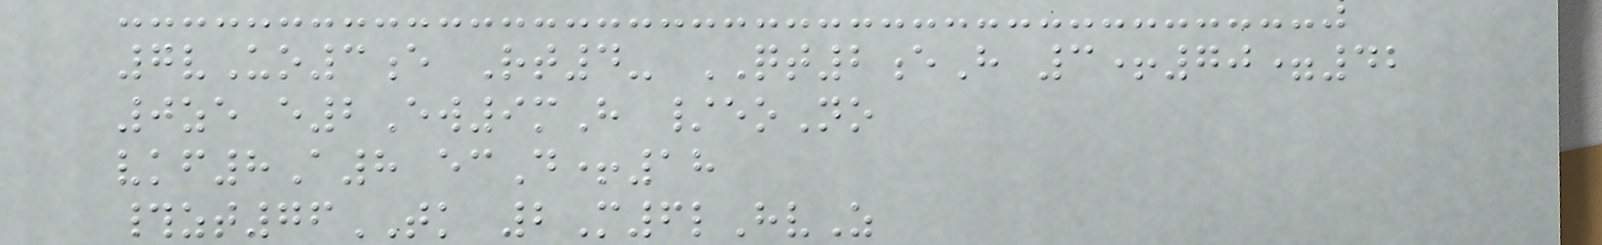7vUo3e Rt4- QT2eH 3+70=42
0ze e2Ew9mH /eoNo
vkf8A8 ecD+18
#zt76TK 2M6lHvZ
